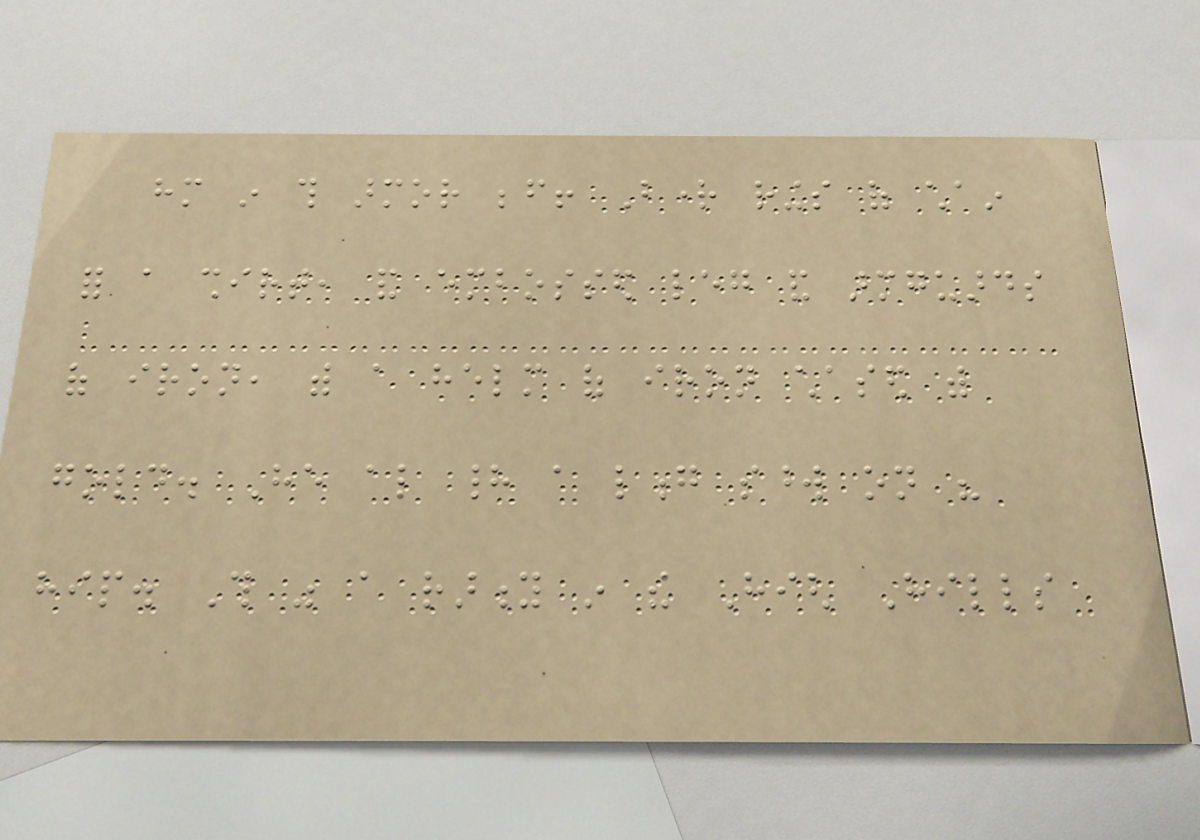him in this armor before! Bright rings of chain
for a shirt, and embossed leg and armguards
of iron, with a helm of iron chased with
gold. He also had a long sword on his
hip. This was a rarity in the High Hills
